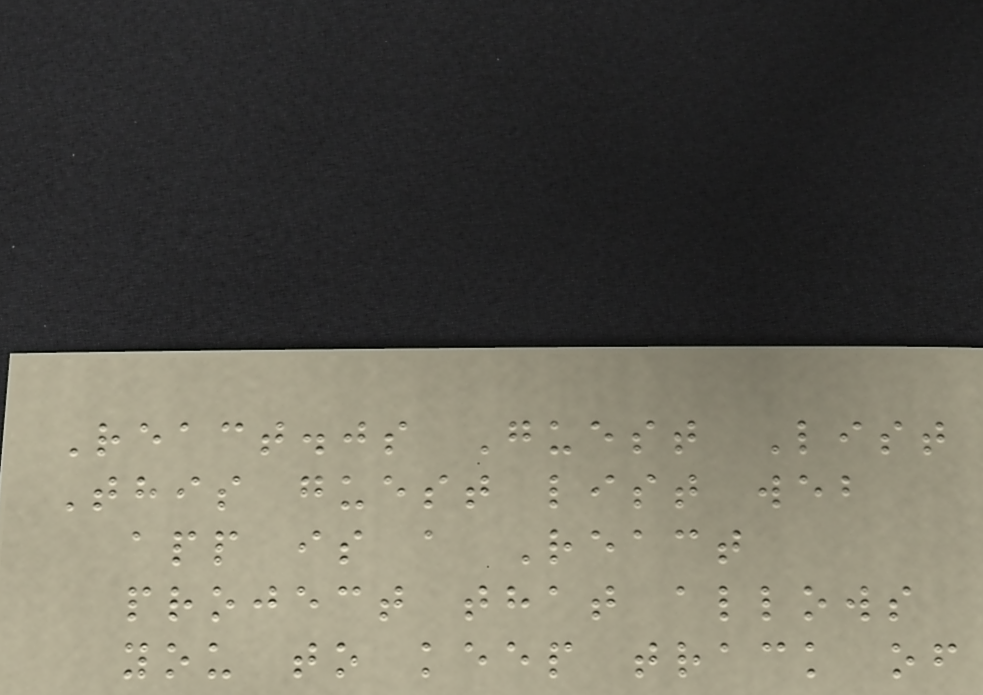React.js Guest List
This guest list web
app is a React
project that allows
you to keep track of
